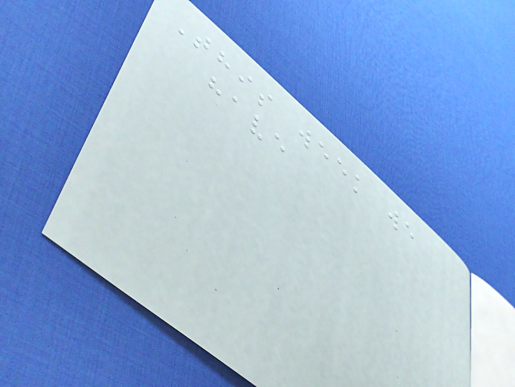This week we
have
